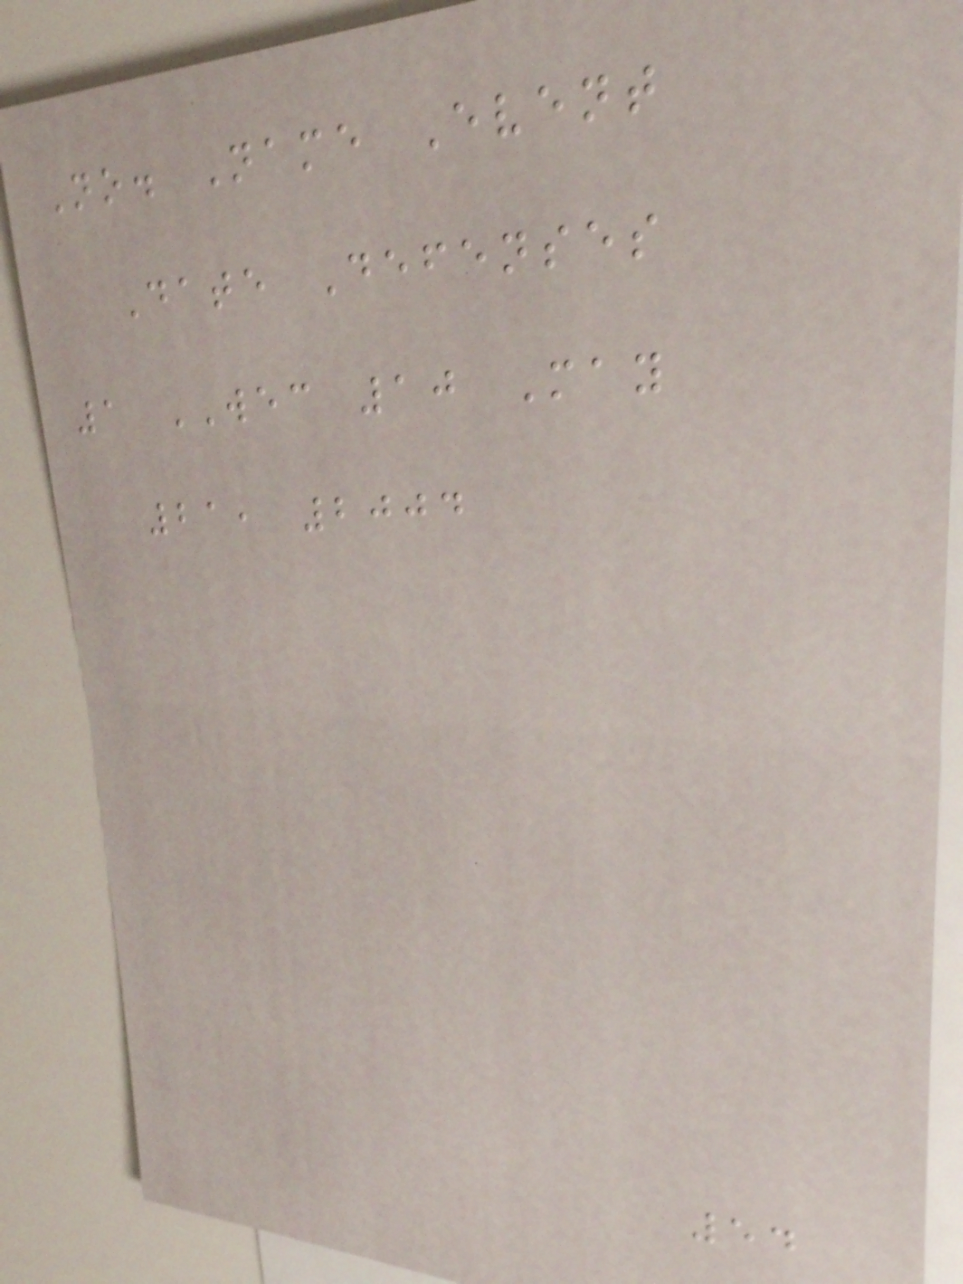No. Name Event
Date Defenses
1 WEC 10 May
21, 2004
54
